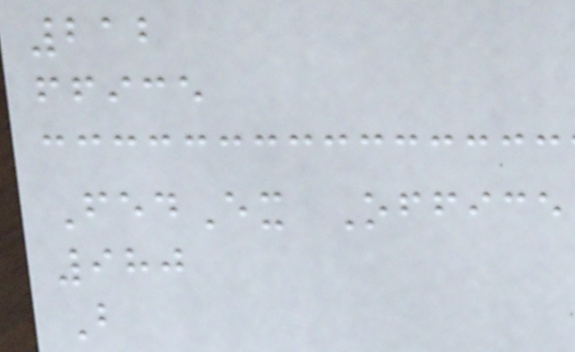212
ffice
FedEx Office
980
B
